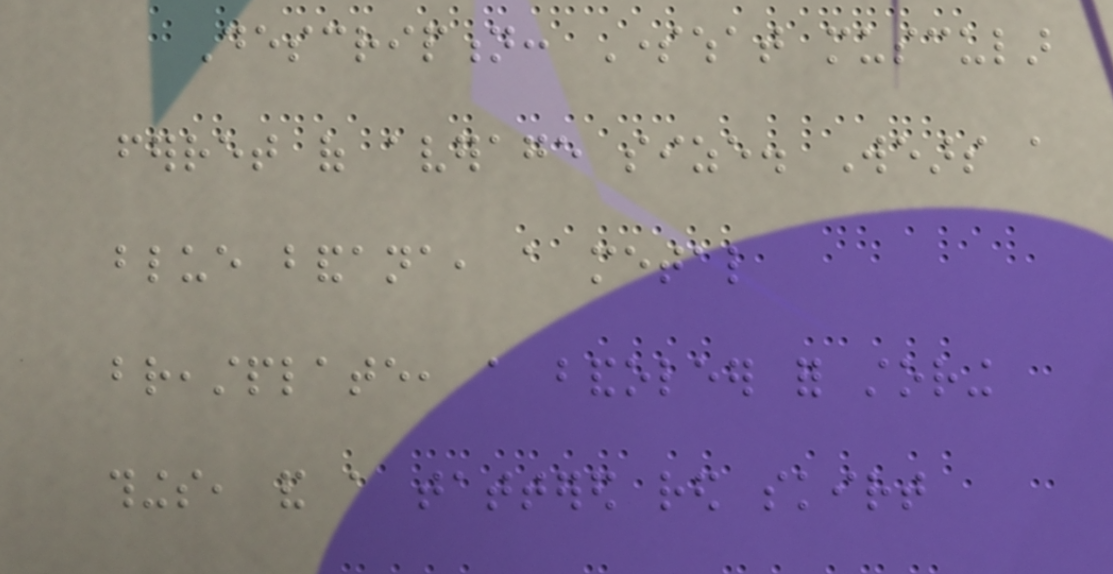Description: Somewhat muscular
ferret of average size. Wears a
blue bandana, a metal
breastplate, a bandoleer for storing
things, and a tattered red skirt
